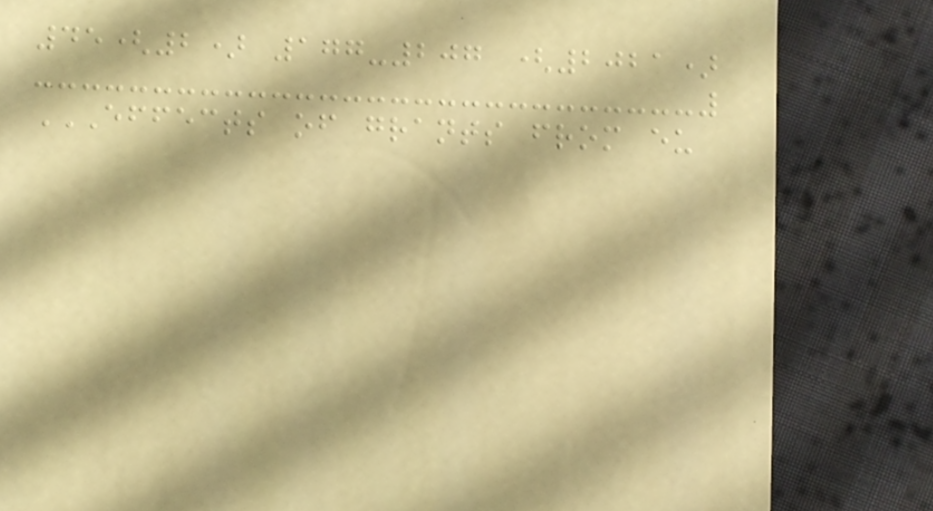45(2) 177-207 (2021)
EFFECTS OF GRANTS FROM EU
